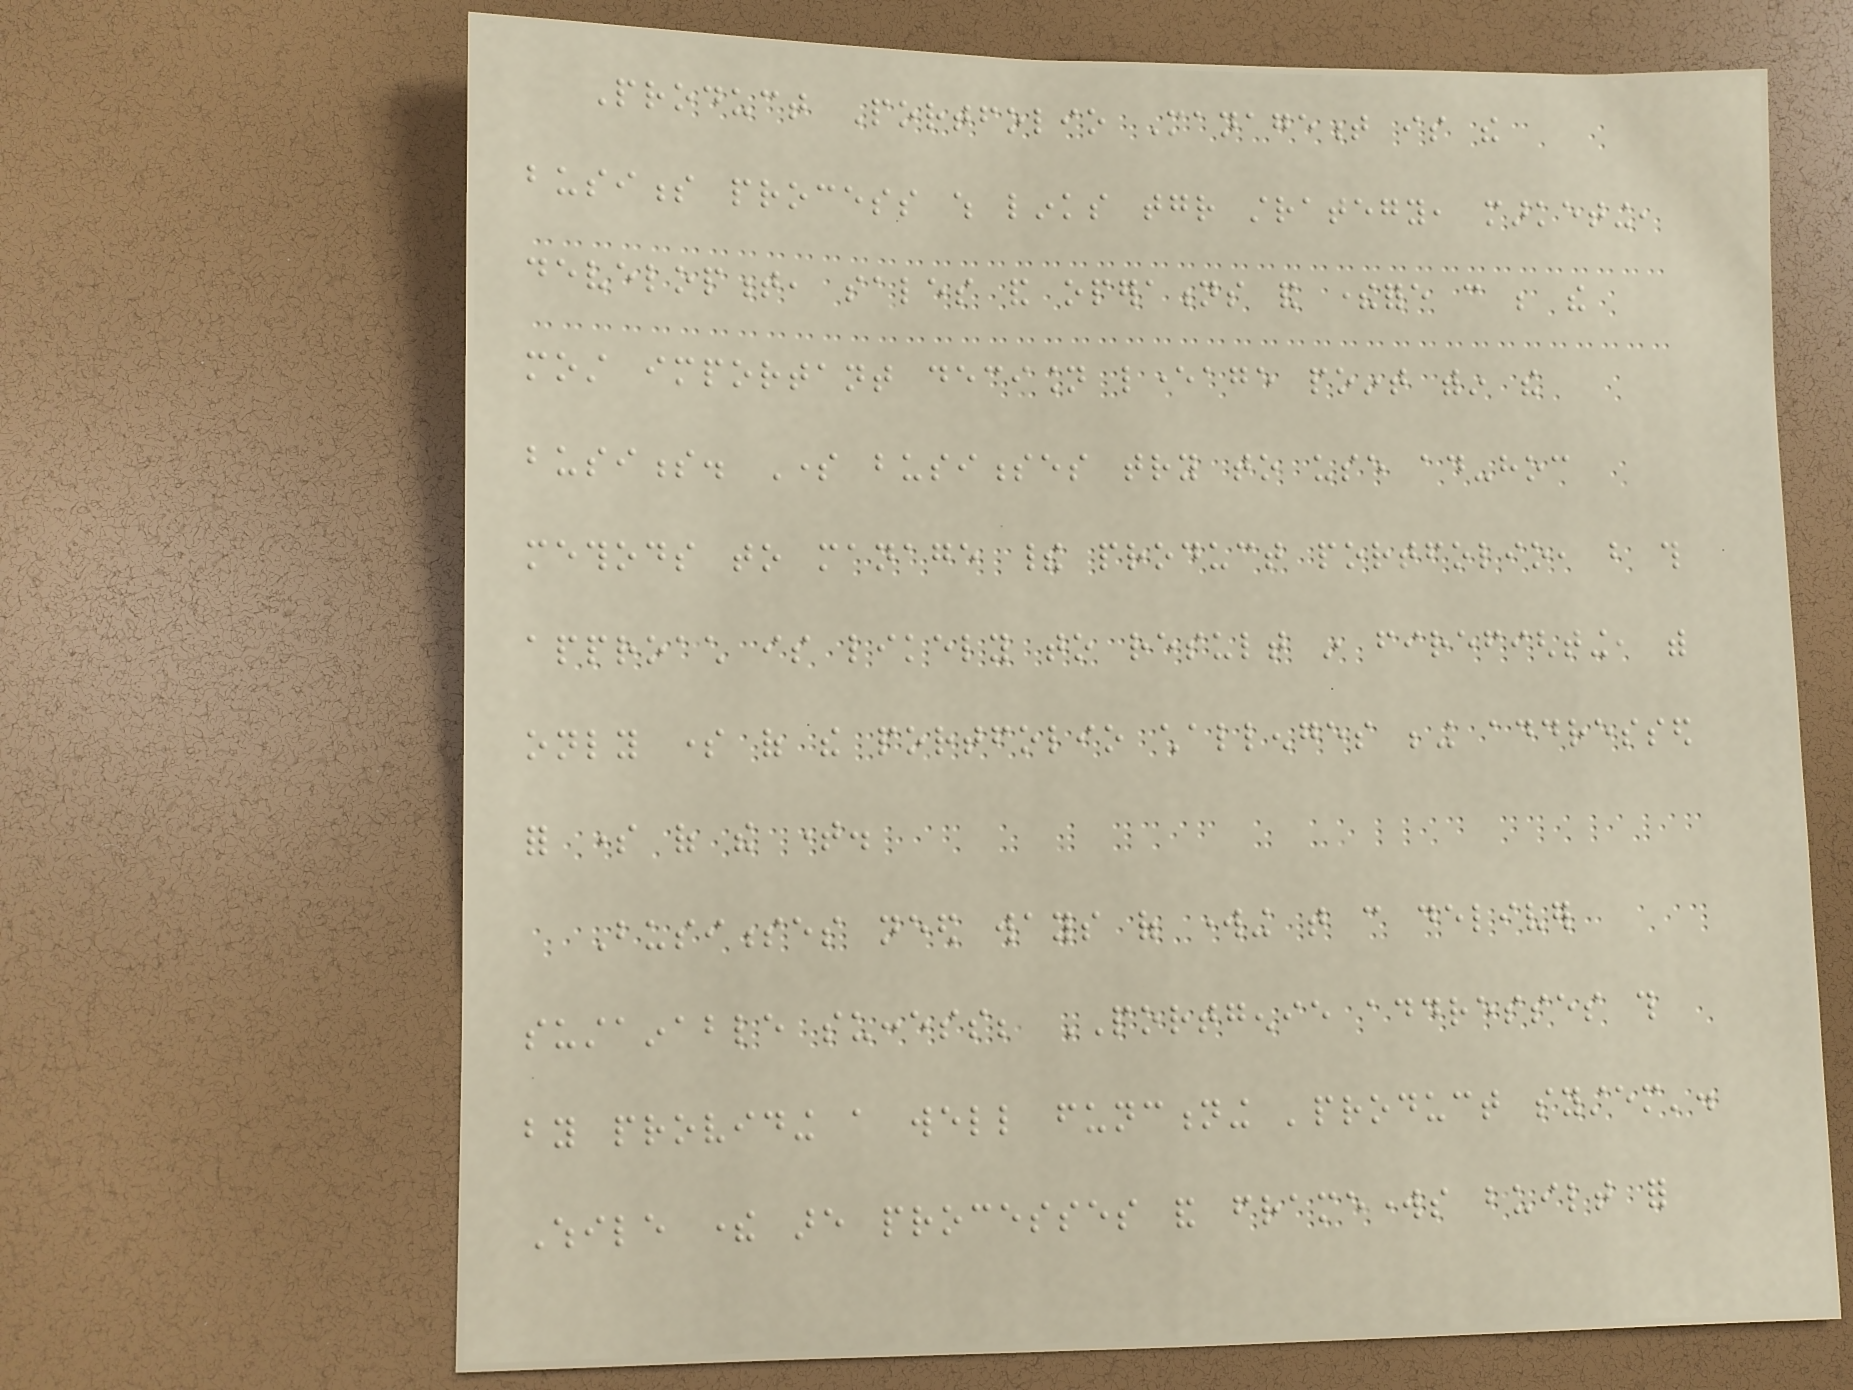Product Portfolio Management is the
business process which links together strategy, marketing,
development, sales and operations and therefore can be the
most important decision leverage point within the
business. Some businesses try to use ad-hoc
methods to manage their product portfolio, but this
approach is likely to result in firefighting, with
only some of the portfolio challenges being addressed
for some of the time.
Businesses need ways of working that can deliver
sustainable success; PORTGENIE addresses this
by providing a well functioning 'product system'.
While there are processes and frameworks built for
